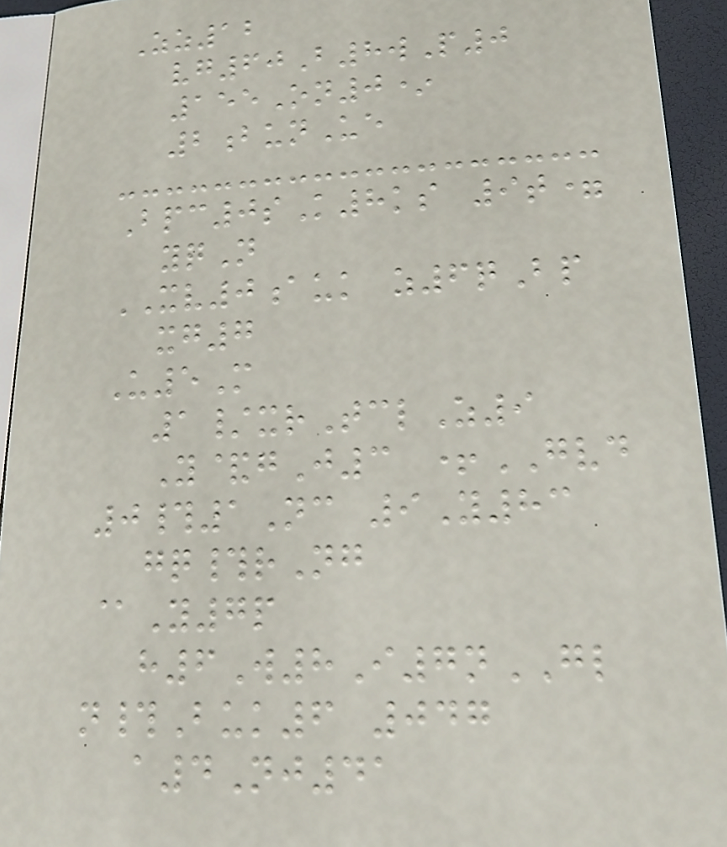Zz12
vg60B8wP0
155On0*
2bunUe
Bpc0sK8ks 9t=
yqN
XV0auk z6qBp
xg7
U5M
1/xrTclZ9
Y&gJ3 +GVD
0#1Nc 9Y83
gq#rNg
@Y7p
h6W8I7nGL
n#Buk6 047
a4Nj41
